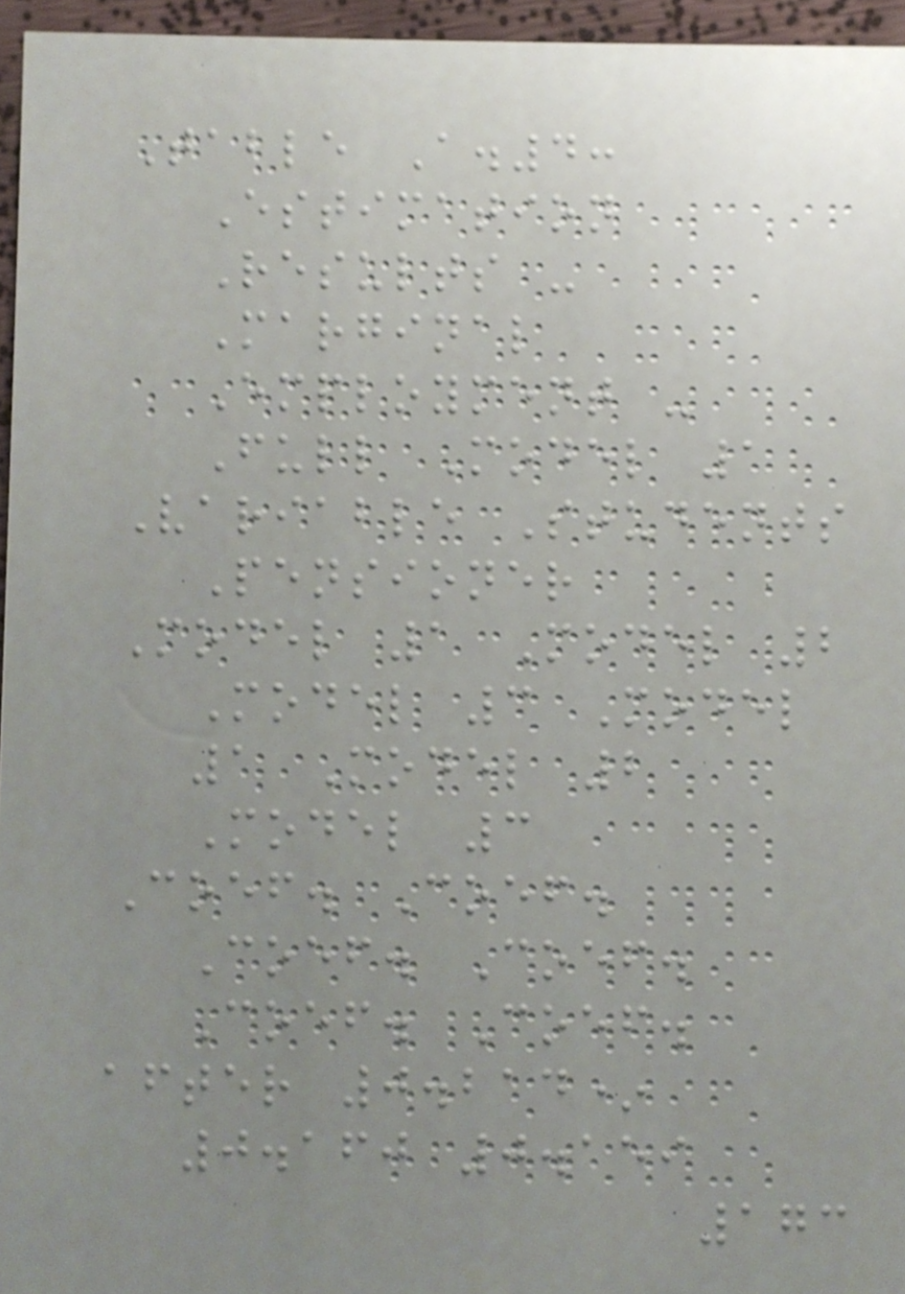Table A.4:
Estimation
Results -
Marginal
Employment -
Full Model 1
Variable Students
Pensioner
Model 1 Model 2
Model 3 Model
1 Model 2
Model 3
Coef. Coef.
Coef. Coef.
Coef. Coef.
after 0.214*
0.160 0.159
173
